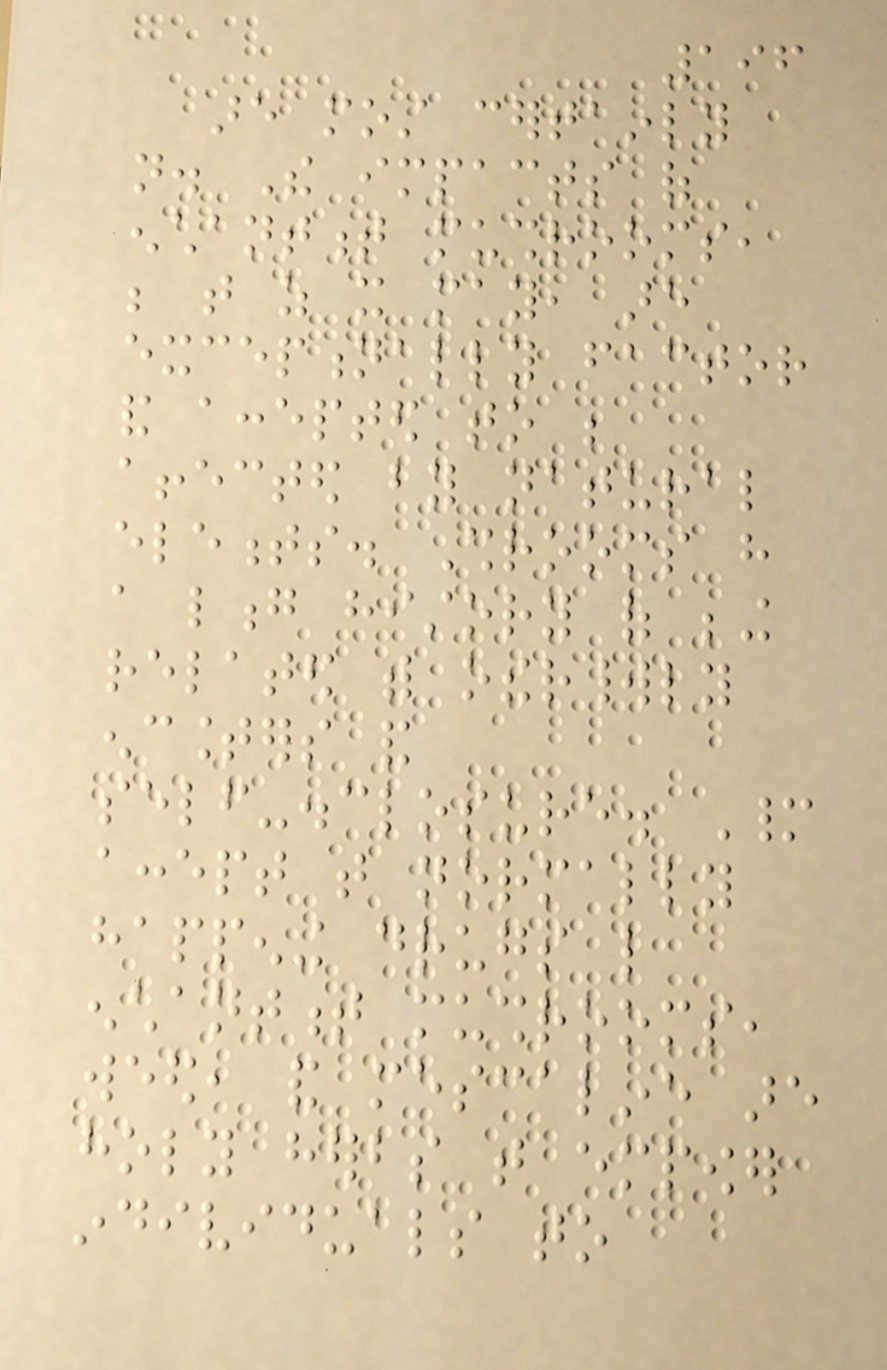196
are most certainly
not. The impacts of
enchantment mushrooms,
be that as it may, are
exceptionally factor
and accepted to be
affected by natural
elements. Shrooms have
a long history of being
related with otherworldly
encounters and
self-disclosure. Many
accept that normally
happening drugs like
enchantment mushrooms,
weed, and mescaline are
holy herbs that empower
individuals to
